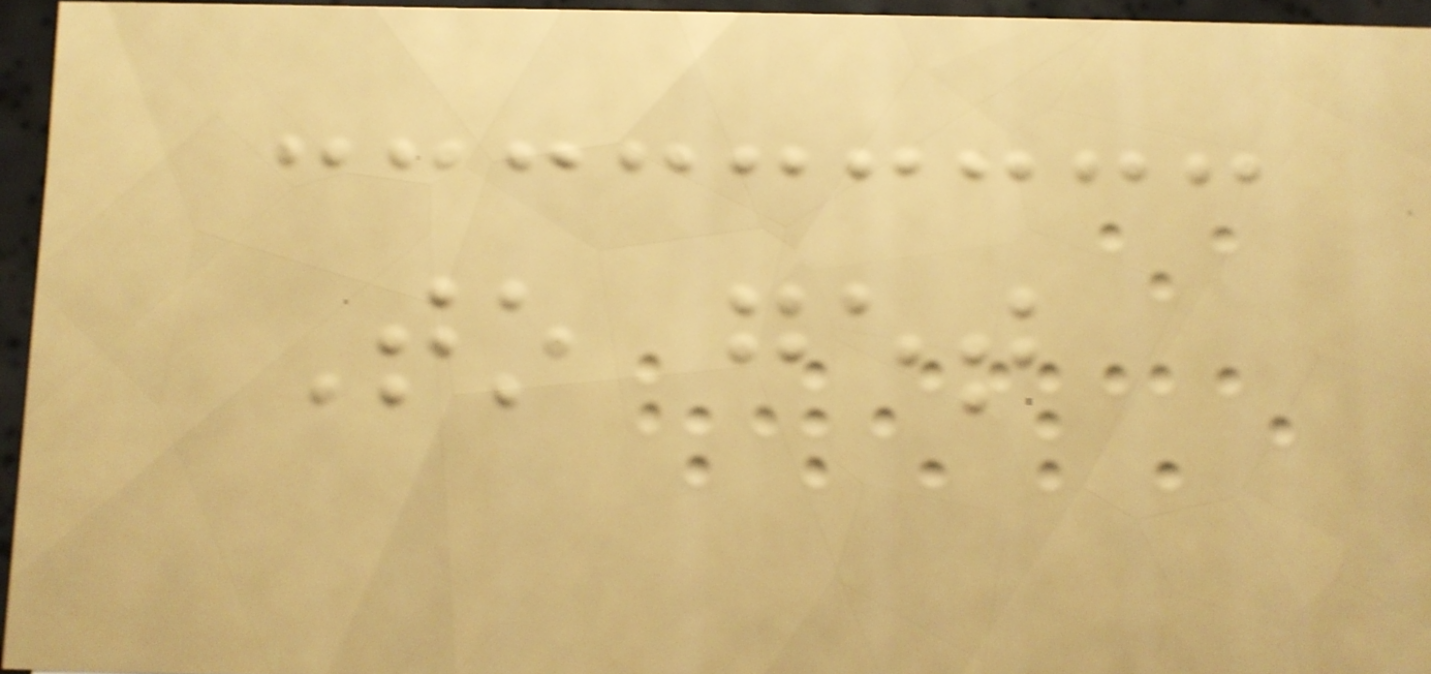To get
